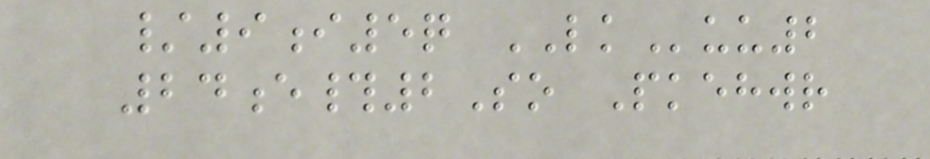/9i5q LKuu2
24e#2So Pkehwr
